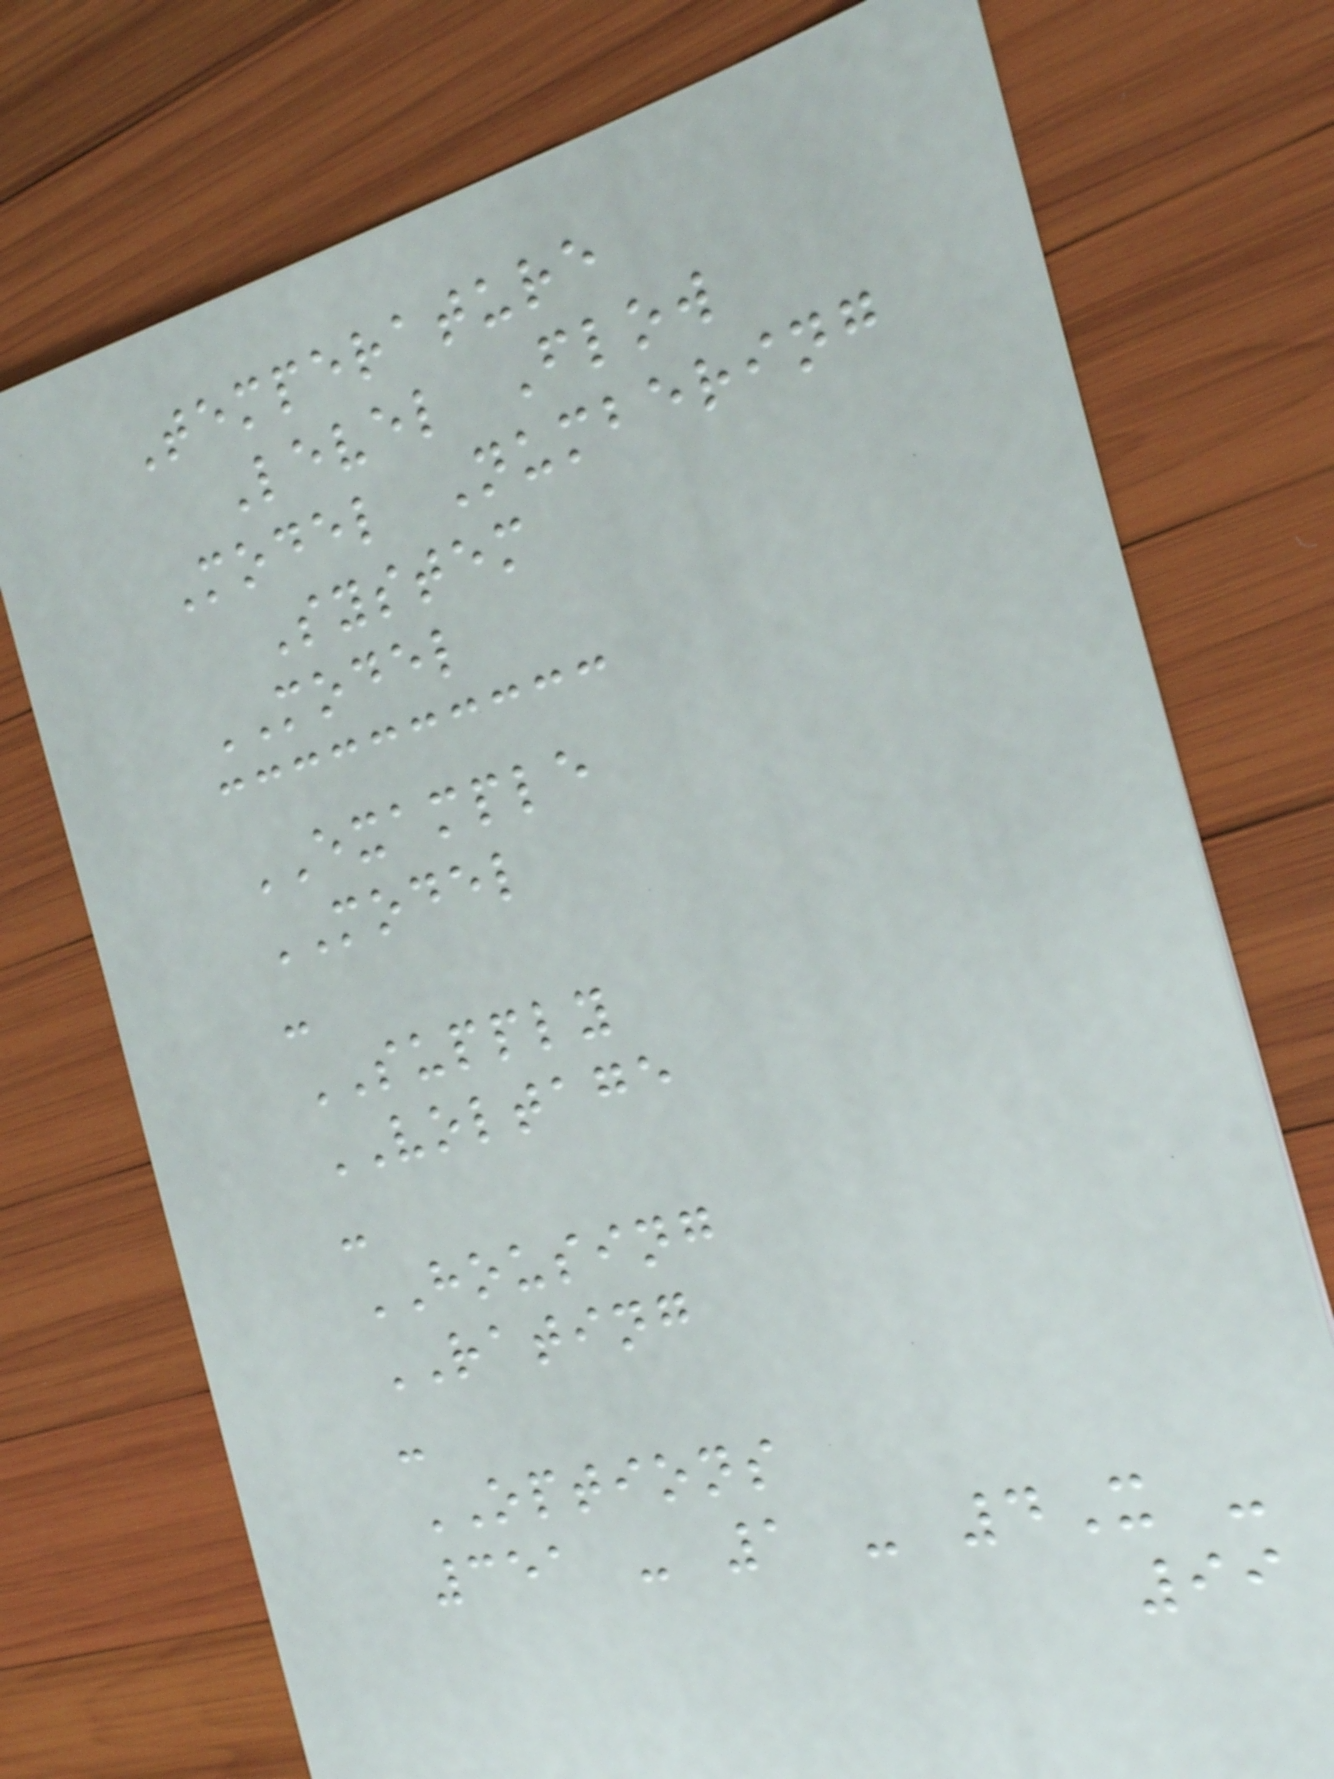Temperature
Level Flow
Model Numbering
System
MODEL
EXAMPLE
MODEL
-
SUPPLY
VOLTAGE
-
HOUSING
RATING
-
OPTIONS
351 - 1 - 4X -
99
